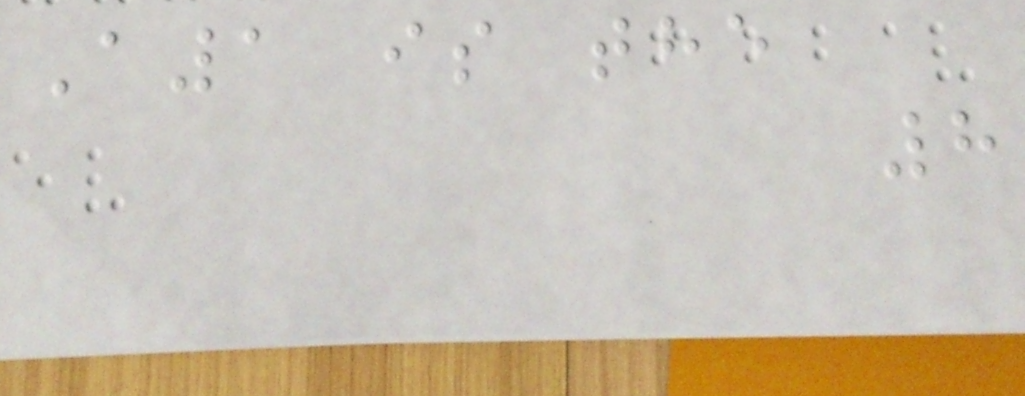A1 is the
8
